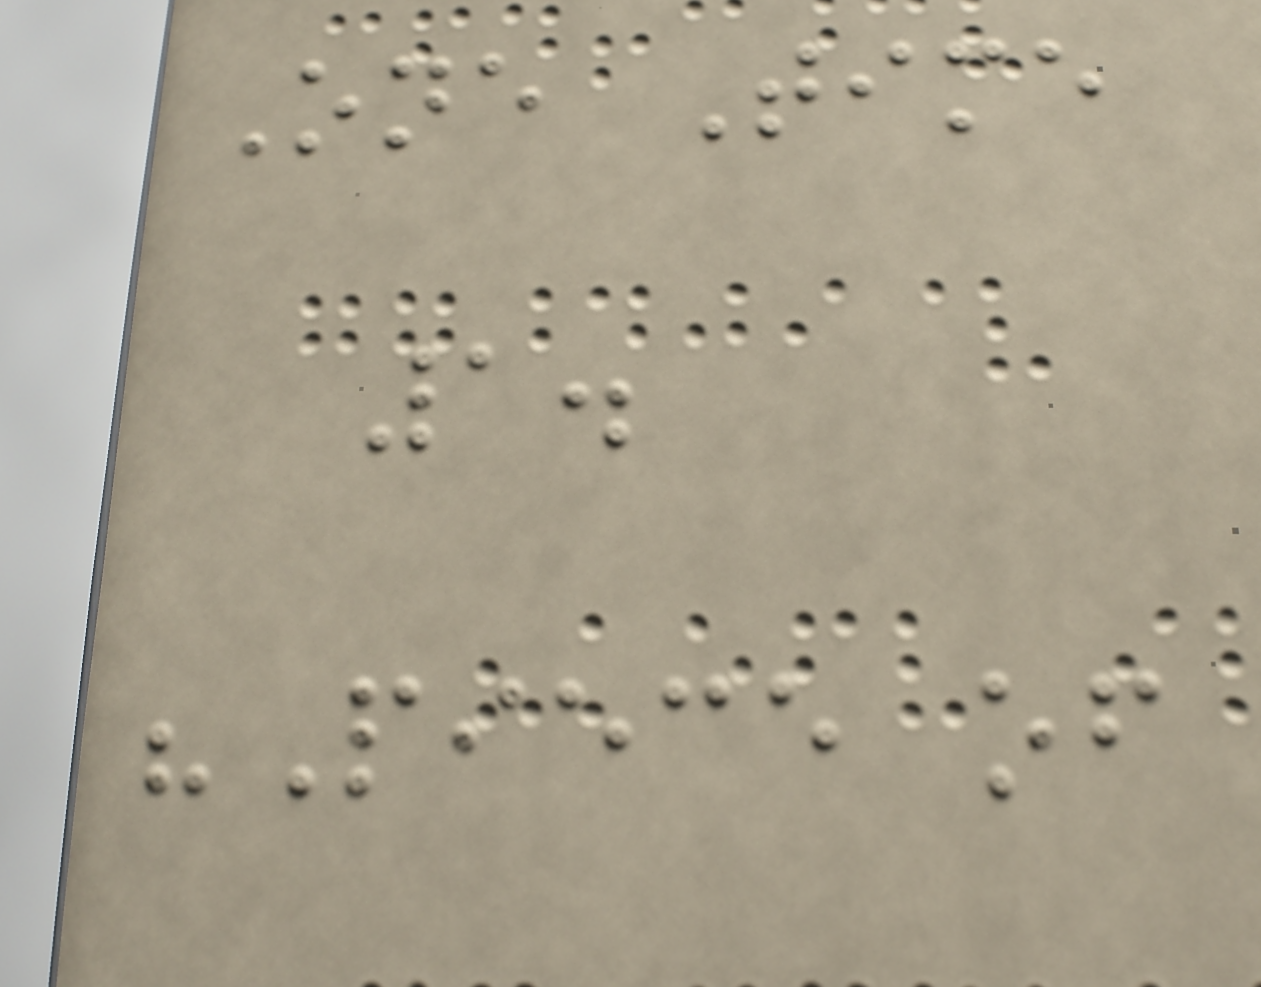One Time
1.
"Piece of
